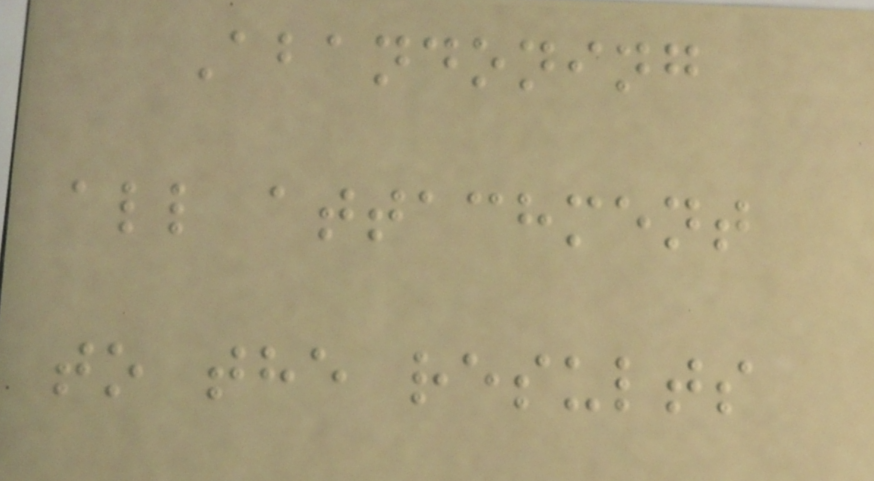Abandoning
all attachment
to the results
